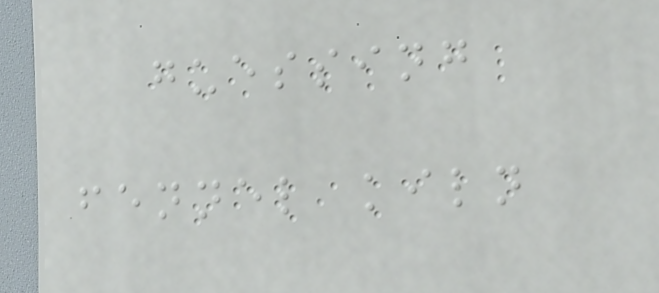guessing
fennel kiln
